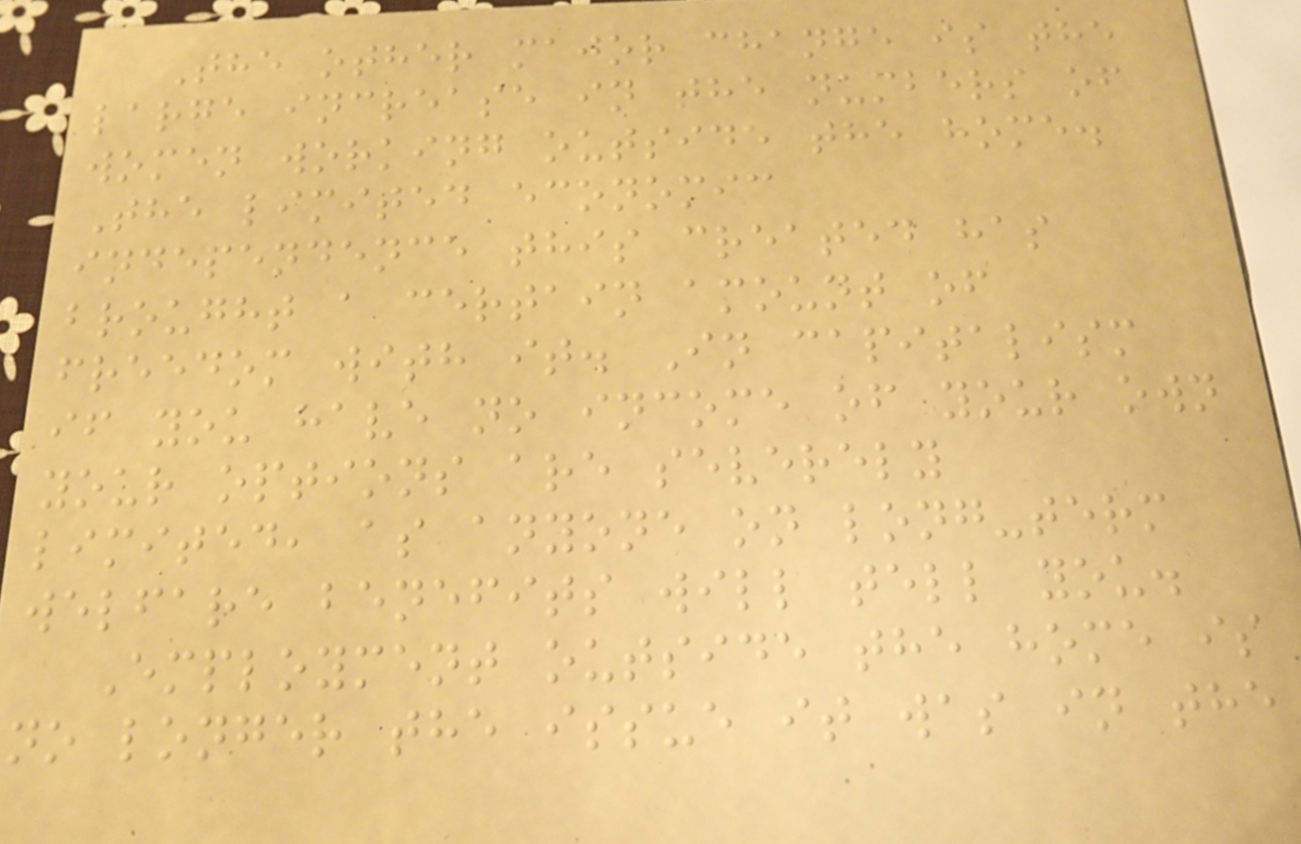The other major change is the
large increase in the numbers of
women working outside the home.
The limited economic
independence this created has
brought a certain amount of
freedom with it. In capitalism
if you have no income of your own
your options are severely
limited, as anyone on long-term
welfare benefits will tell you.
Employment outside the home is
no longer the issue it was in the
